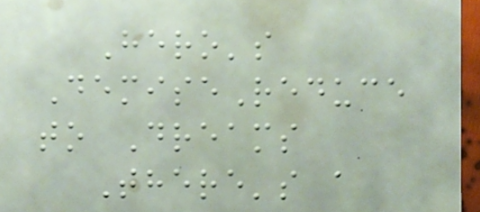Hero's
DemiseReduce
to Dreams
There's a
